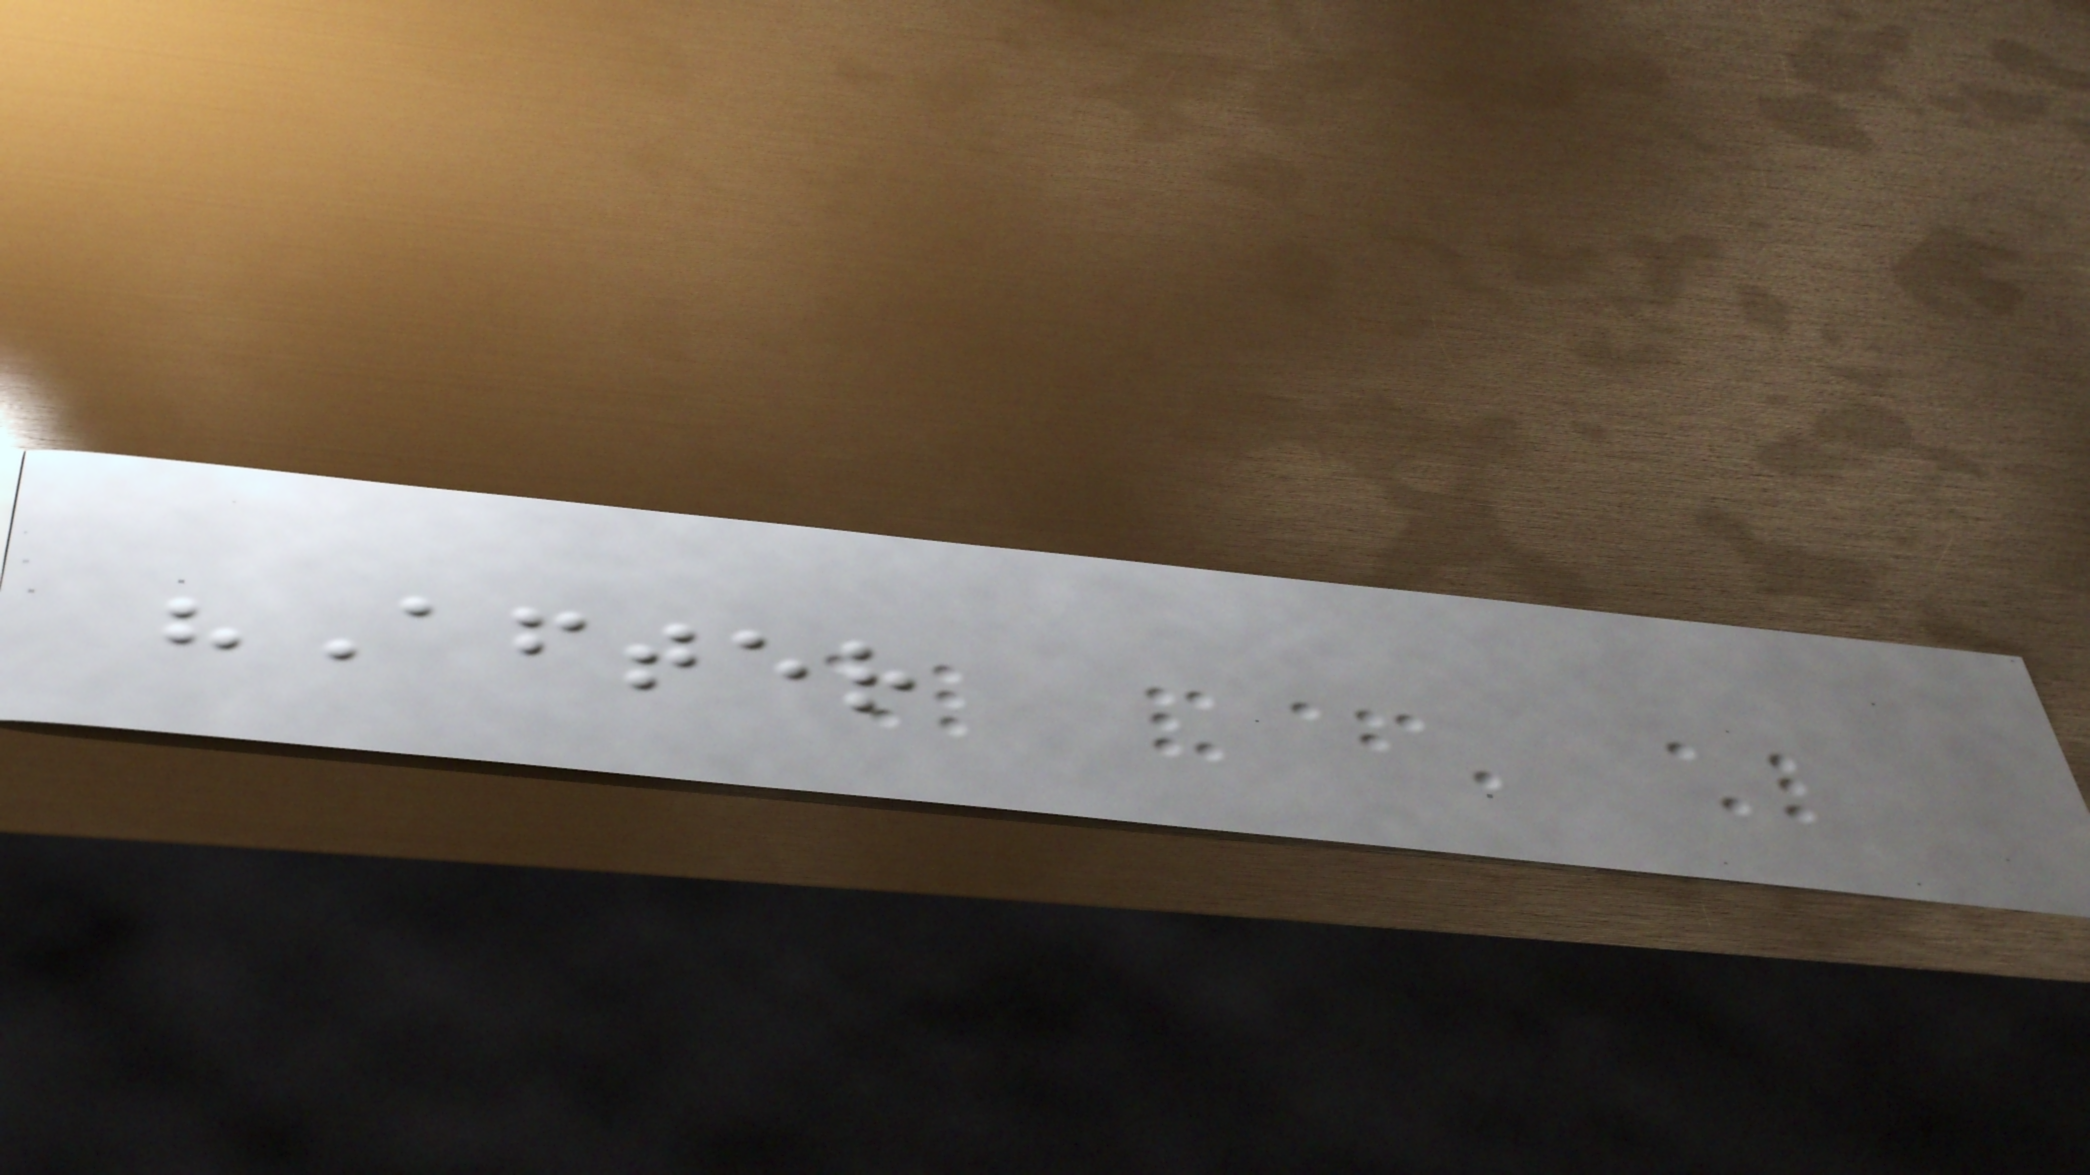"After
